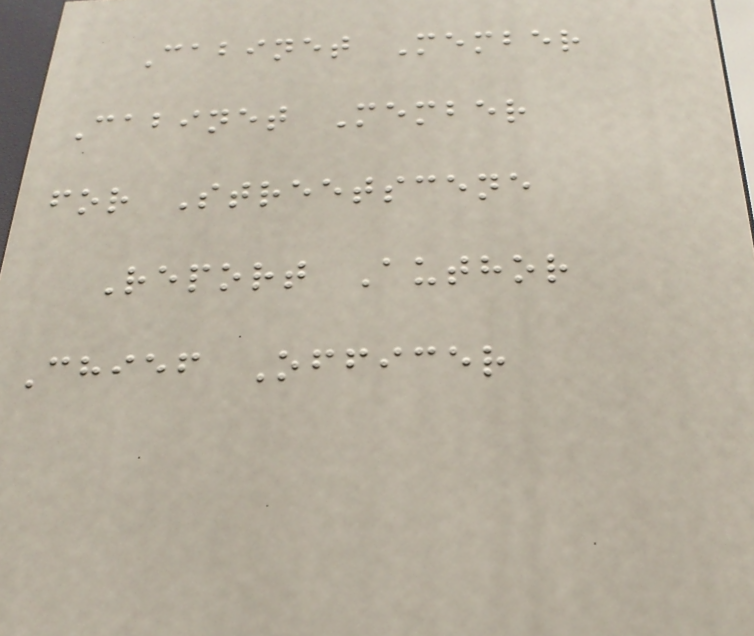Cabinet Member
Cabinet Member
for Streetscene
Report Author
Chief Officer
